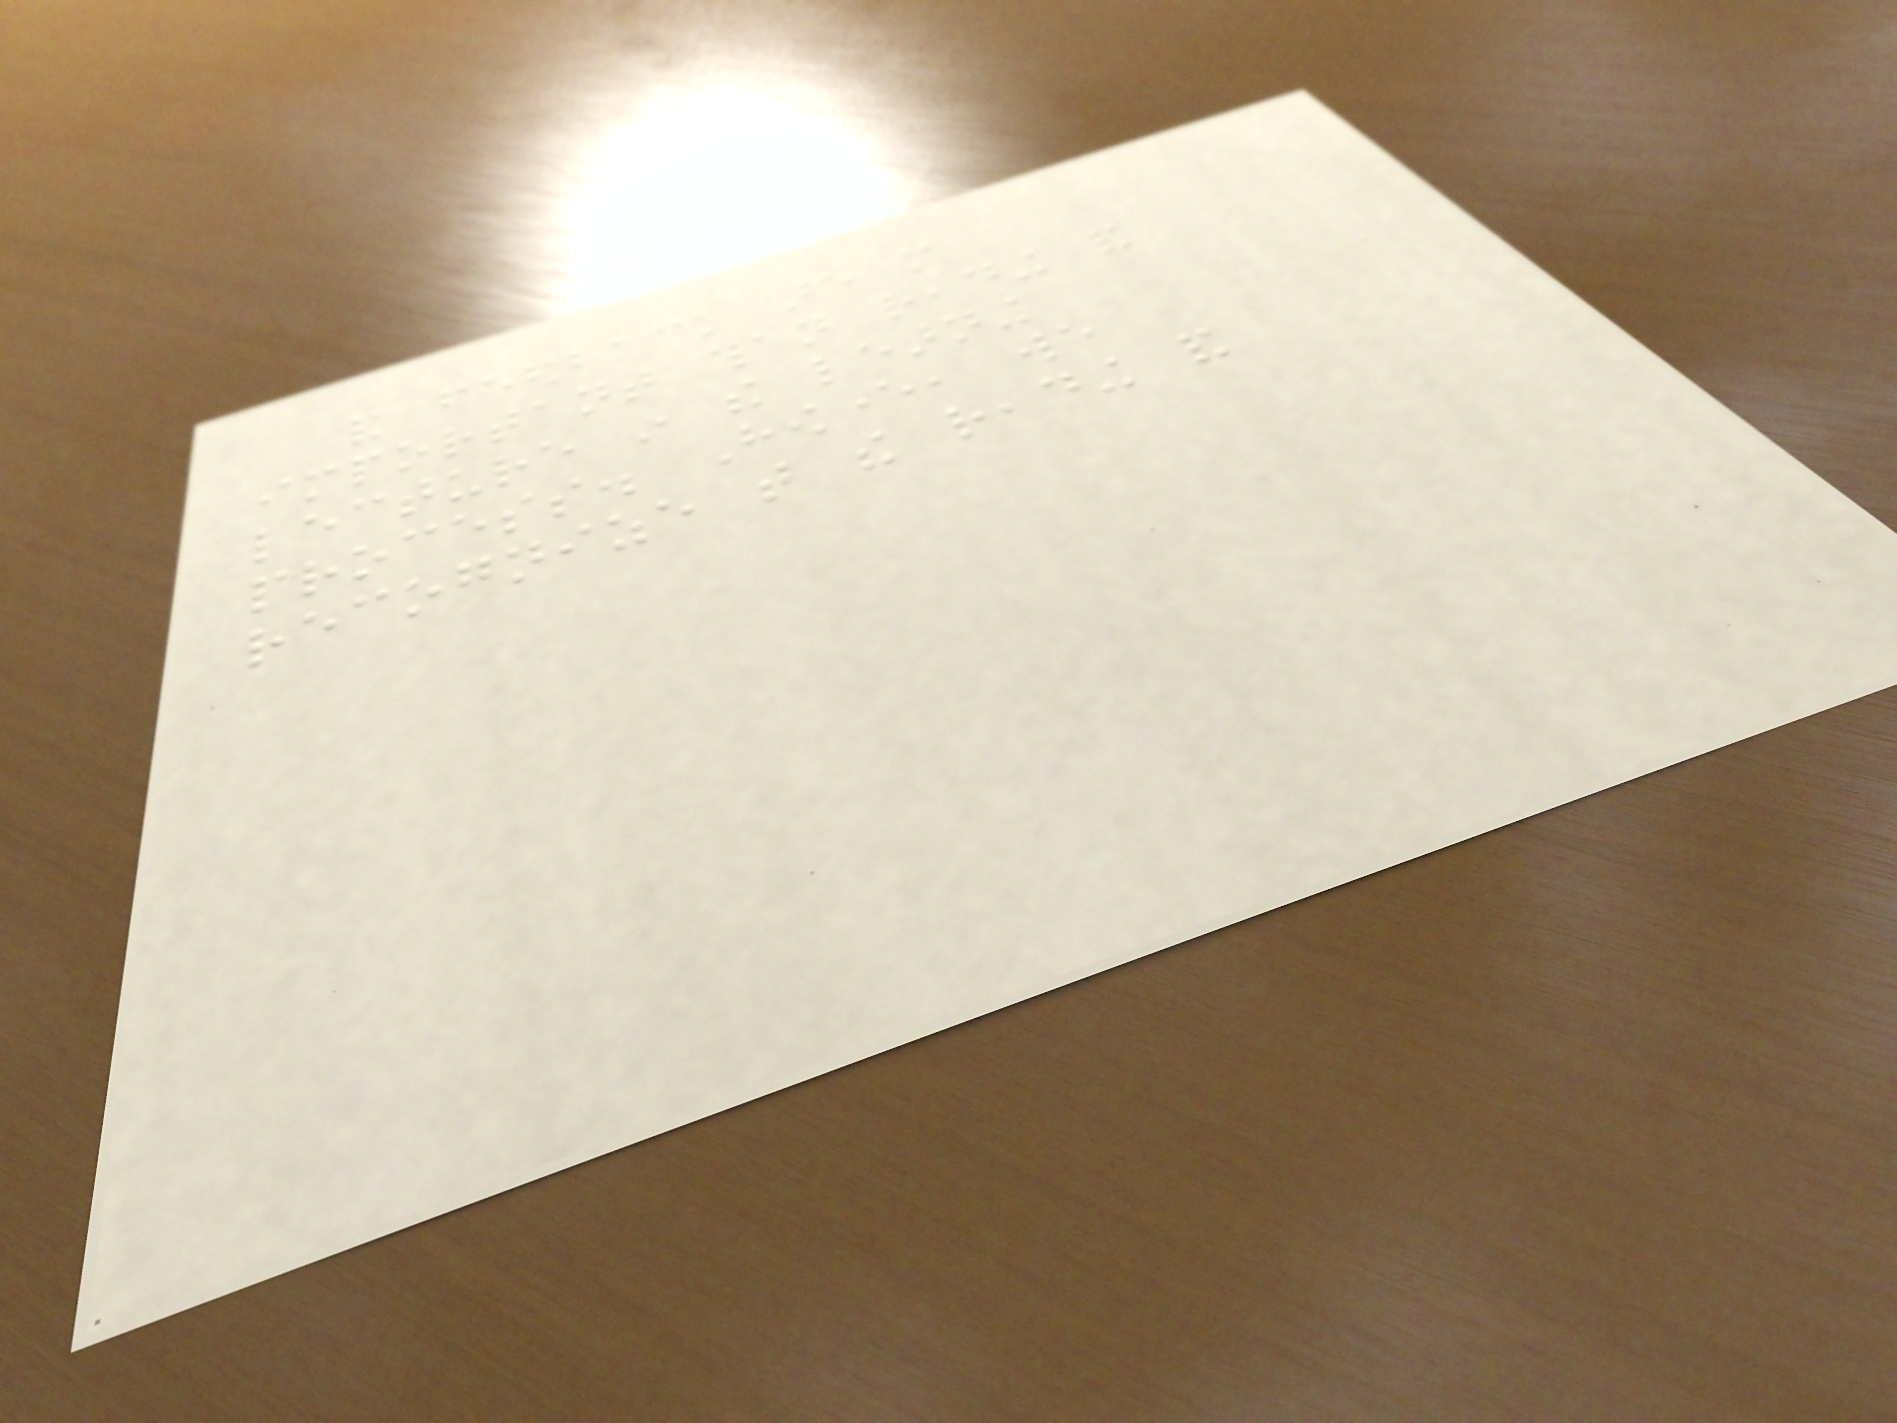and feedback are more
important than reading and
lecture in the learning
process. However, we
recognize that the reading and
